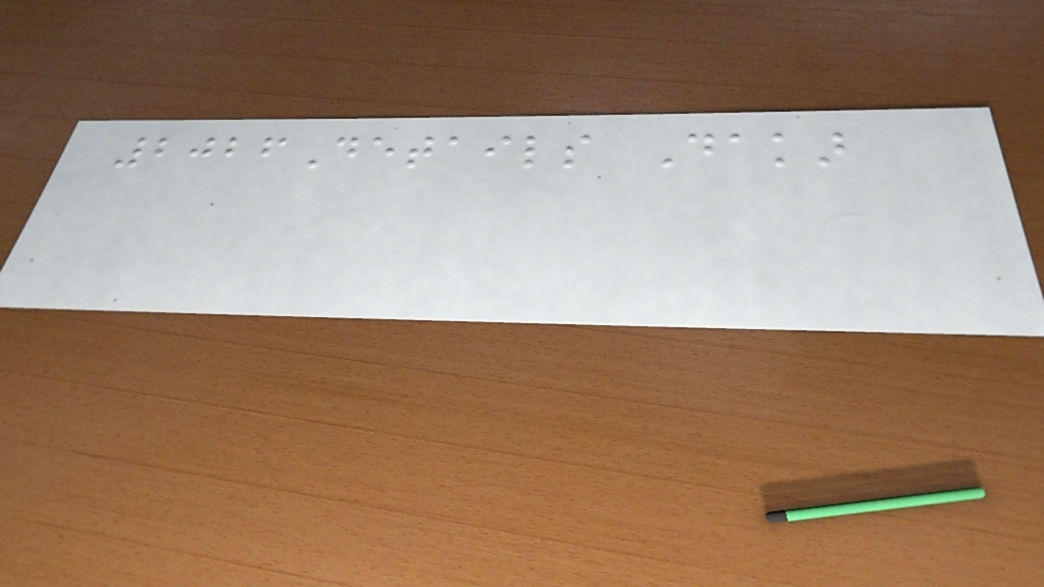2026Details Dakar
